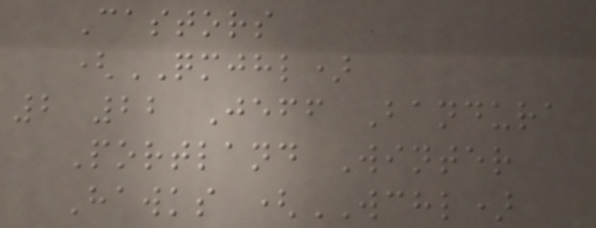Castors
(QMJHL)
2 22 Jeff Bandura
Portland Winter
Hawks (WCHL)
